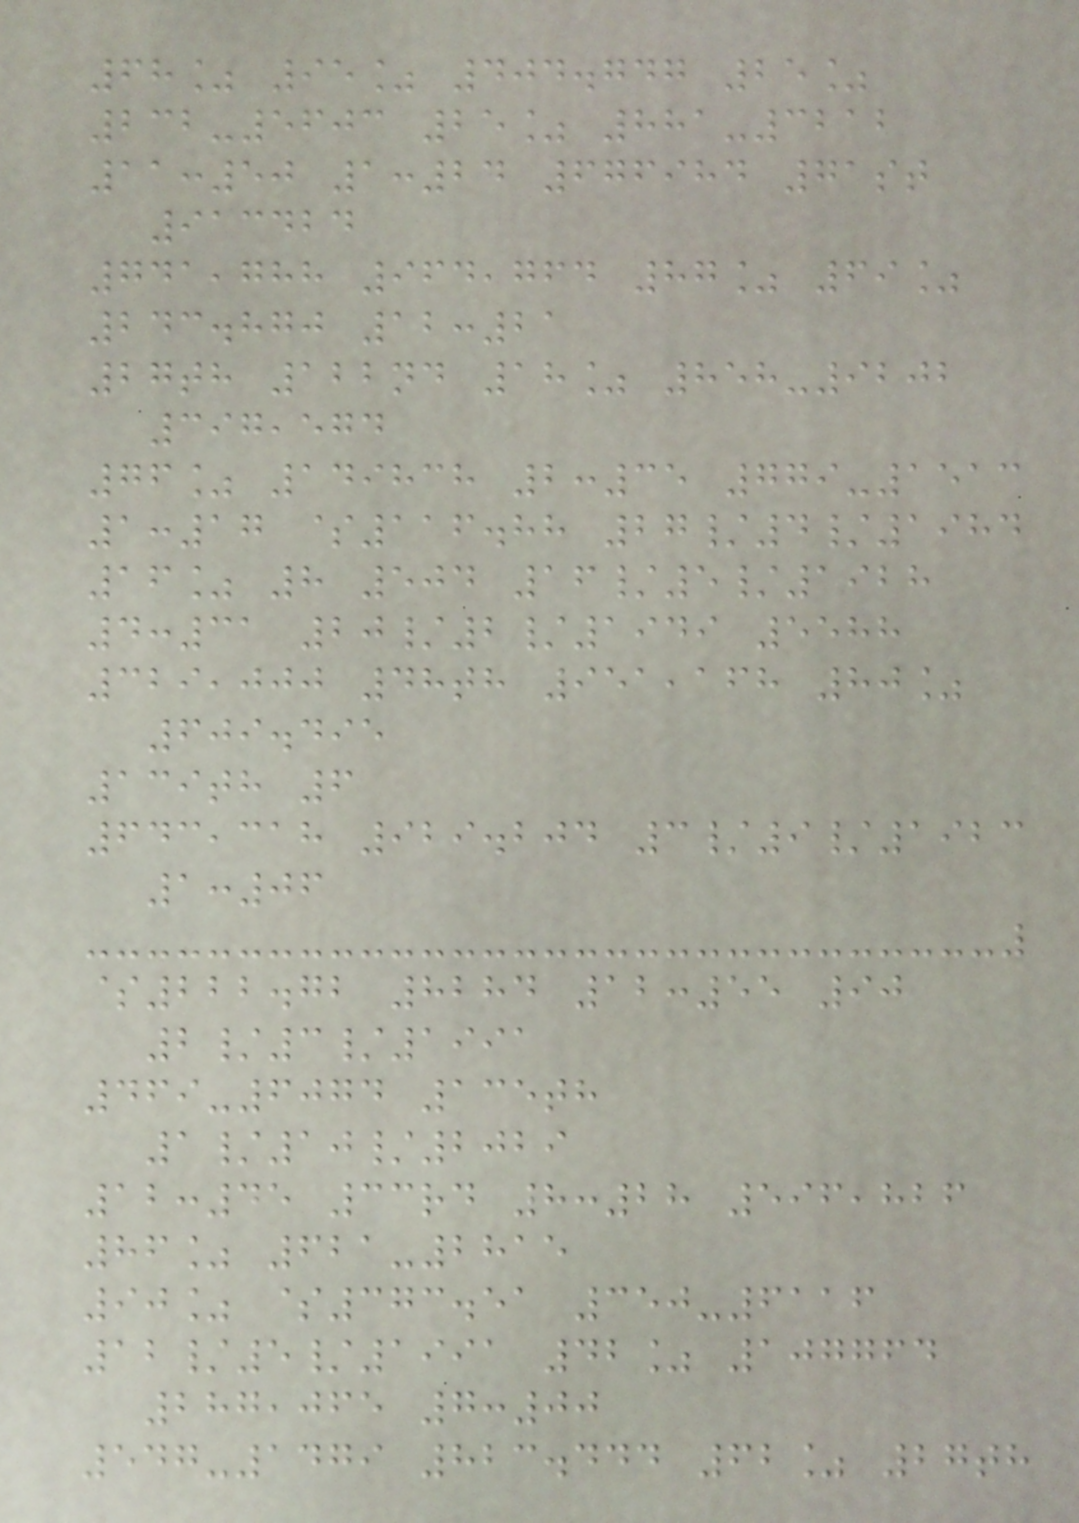68% 95% 404.747 25%
232-5603 25% 881-3212
11:50 1:24 676984 71st
913424
741,788 964,764 87% 69%
243.870 12:21
27th 122nd 18% 858-9202
397,574
76% 149838 2:35 779-1513
1:17 $116.88 27/4/1984
16% 8 504 16/5/1928
4:31 20/2/1949 5588
329,000 48th 951,168 80%
609.495
139th 6
643,318 929.204 3/9/1923
1:06
$222.72 8284 12:55 90
2/3/1991
469-6074 135th
1/10/2029
12:45 33rd 8:28 596,826
86% 621-2815
90% $373.51 350-6116
12/5/1991 42% 107764
287,065 7:00
547-1479 823.444 62% 27th
